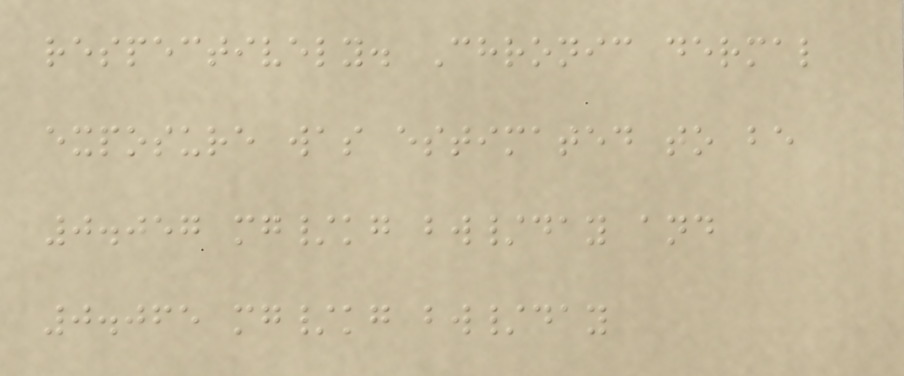respectively. Chronic dermal
exposure was estimated to be
0.057 mg/kg bw/day and
0.065 mg/kg bw/day
